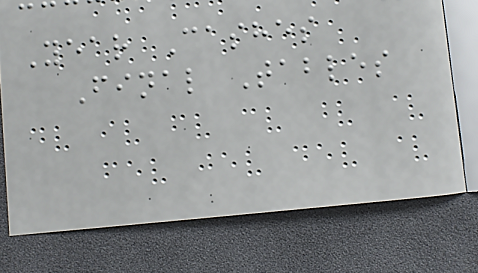Year Cashes
Final Tables
